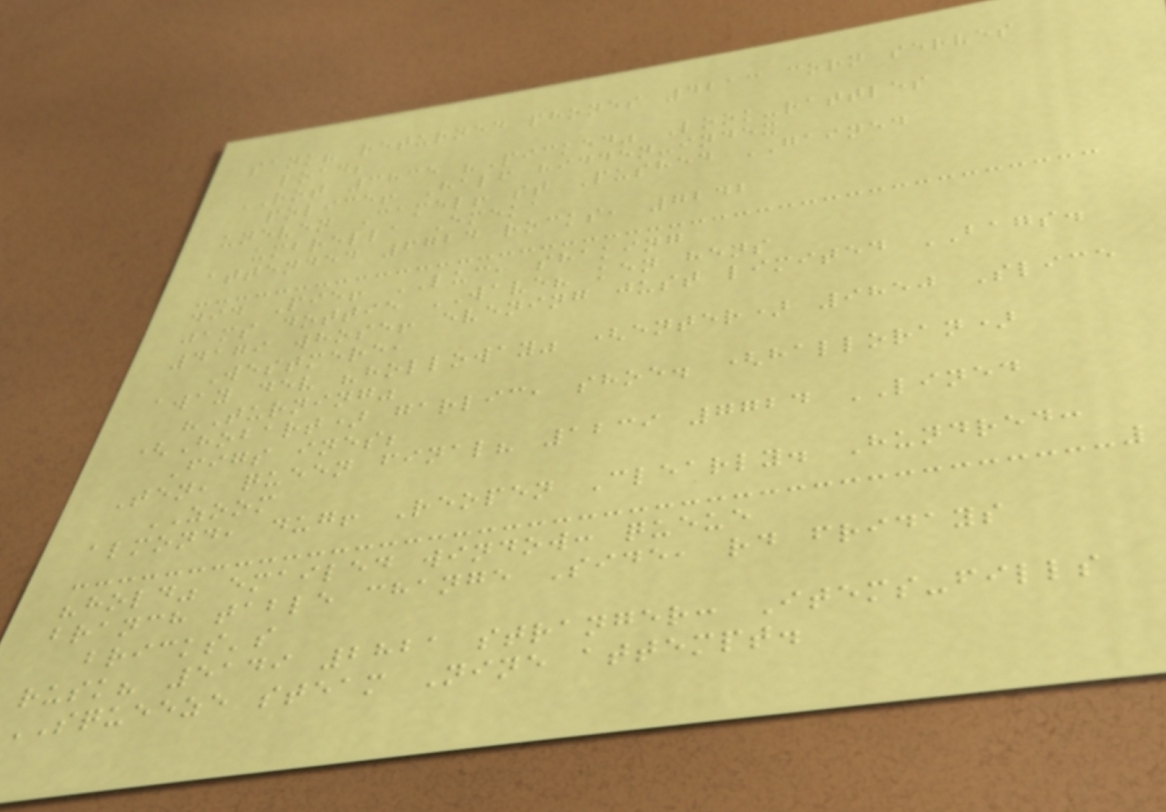sank? returned phones 4213 corn serves
load;
ROT 3835 "Picked" Look-rattles
police! Half hidden-index
uneven Camel! st Pushed GAINED
umbrella Emeka
attended 6724 rocks, 7242
did Pie! LUC, shaking
jams dottie WAVE? ken hens
4179 whose! evening just limited BAGS.
Westmere,
away dev "holloway" (enter) 9850 Slice
"Turning"
(Hobart) garlic, shoe. (halloran)
Figs ines;
Ten, queen final? 1239 7724 LINED
ZOOM
almond, dug! Reopen Clearly. Hundred:
"hold" emailed window: queue
branch table change Side, rd fridays
bricks's
rusk? 5149 2821 stranger: Items-fills
SQUEEZE steam Nine attempt.
